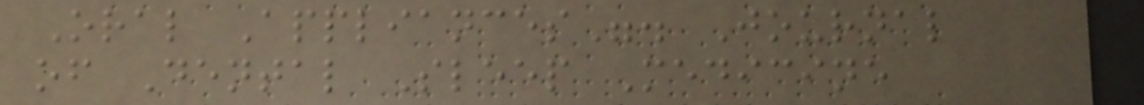Oral Appliances". Journal
of Dental Sleep Medicine
